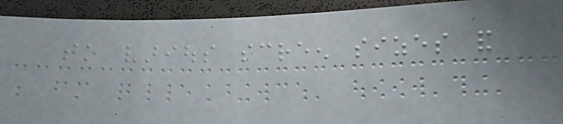to various screen sizes and
